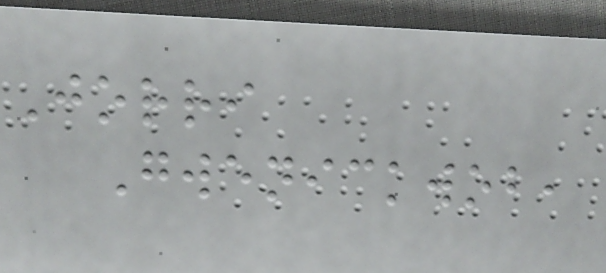Jorri
Gwenickwob,
